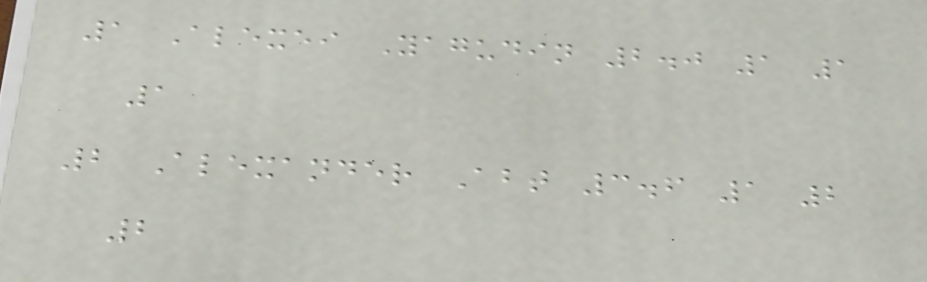1 Alexei Yagudin 2.0 1 1
1
2 Alexander Abt 3.6 1 2
2
